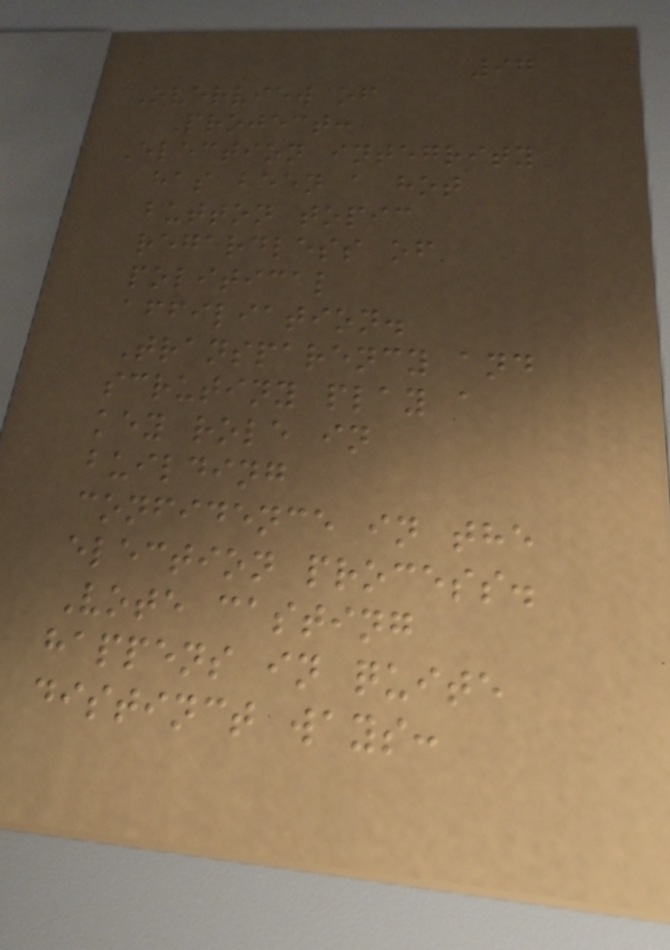97
Overview of
Project:
Election integrity
has been a hot
button topic
regardless of
political
affiliation.
Transparency and
scrutiny play a
key role in
building
confidence in the
election process.
Vote casting
happens in quite
distinct ways:
